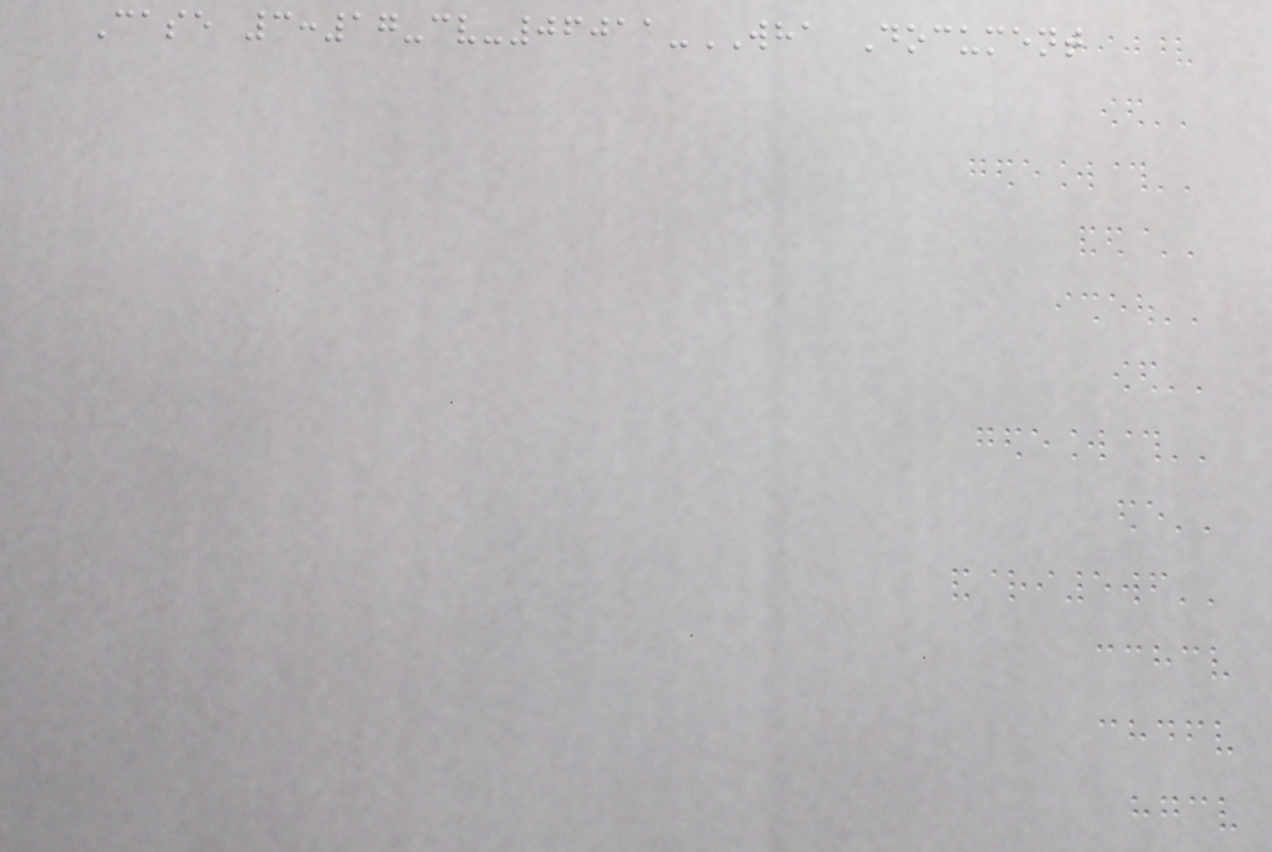Case 3:17-cv-06011-WHA Document
